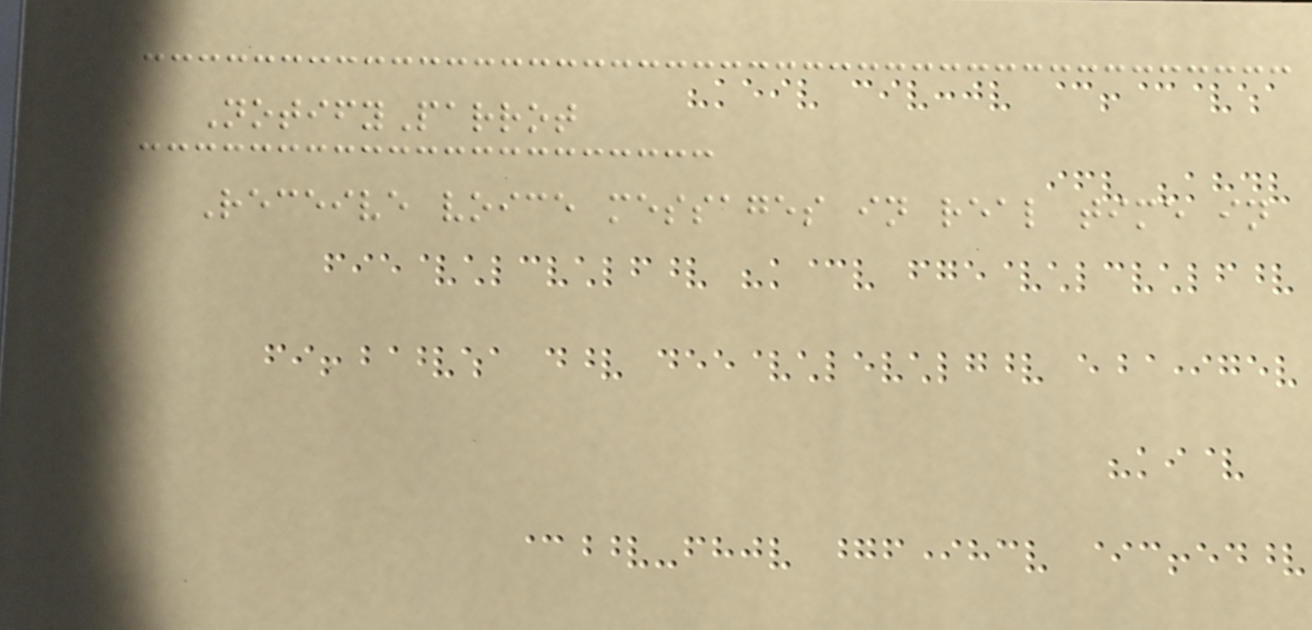NotifyParrot
Receive voice messages in real time in
